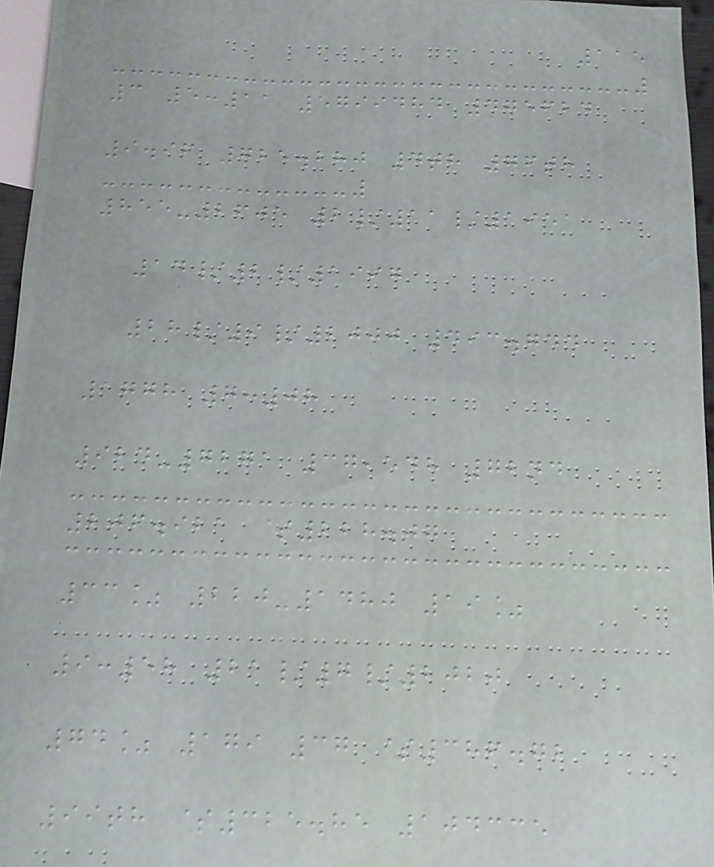115
3 5:11 5799484 475624
9.96 725.280 4th 76th
855-2605 2/11/1951
14/2/1997
28/9/2000 493.744
1778 7:08
924-7271 37,548 72nd
206.921 $228.07
33% 220-1480 19%
9:58 21/7/2020
74% 179 37 $386.72
99th $325.85 104335
